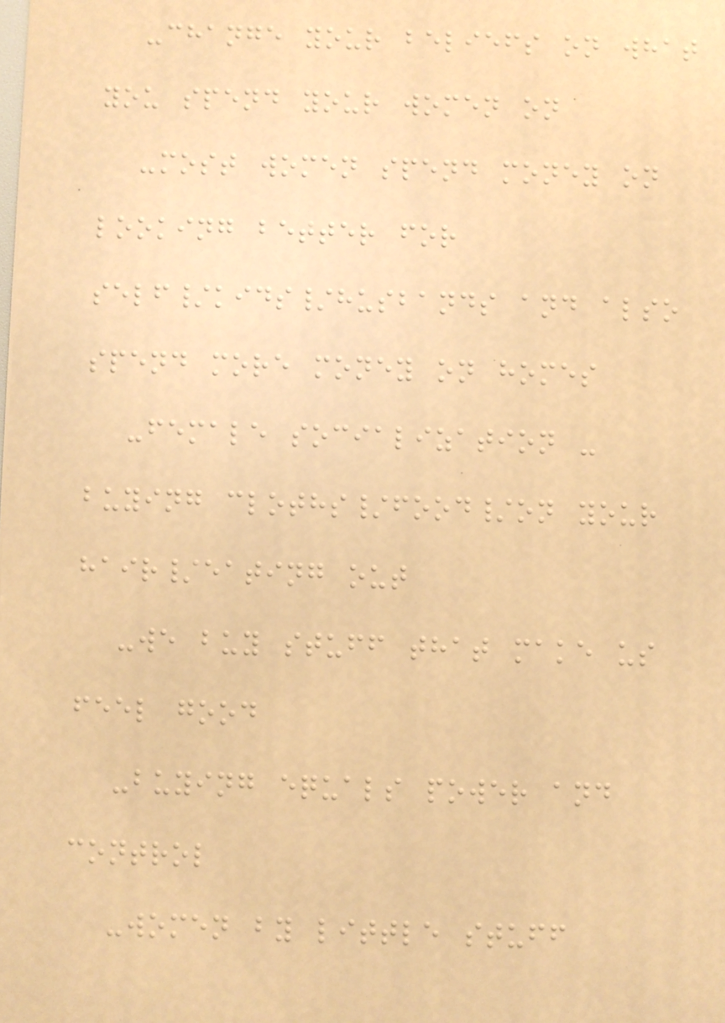-change your beliefs on what
you spend your women on
-most women spend money on
looking better for
self/kids/husbands and also
spend more money on homes
-female socialization -
buying cloths/food/on your
hair/eating out
-we buy stuff that make us
feel good
-buying equals power and
control
-women by little stuff
